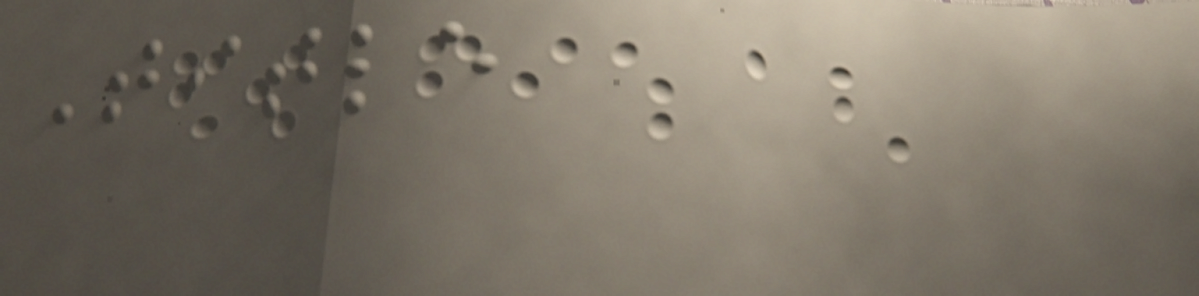Title
